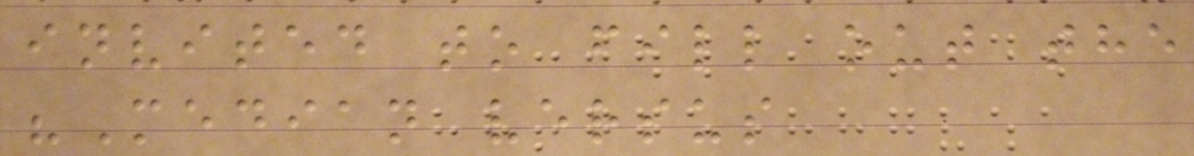invited to fill out the
"Median versus
